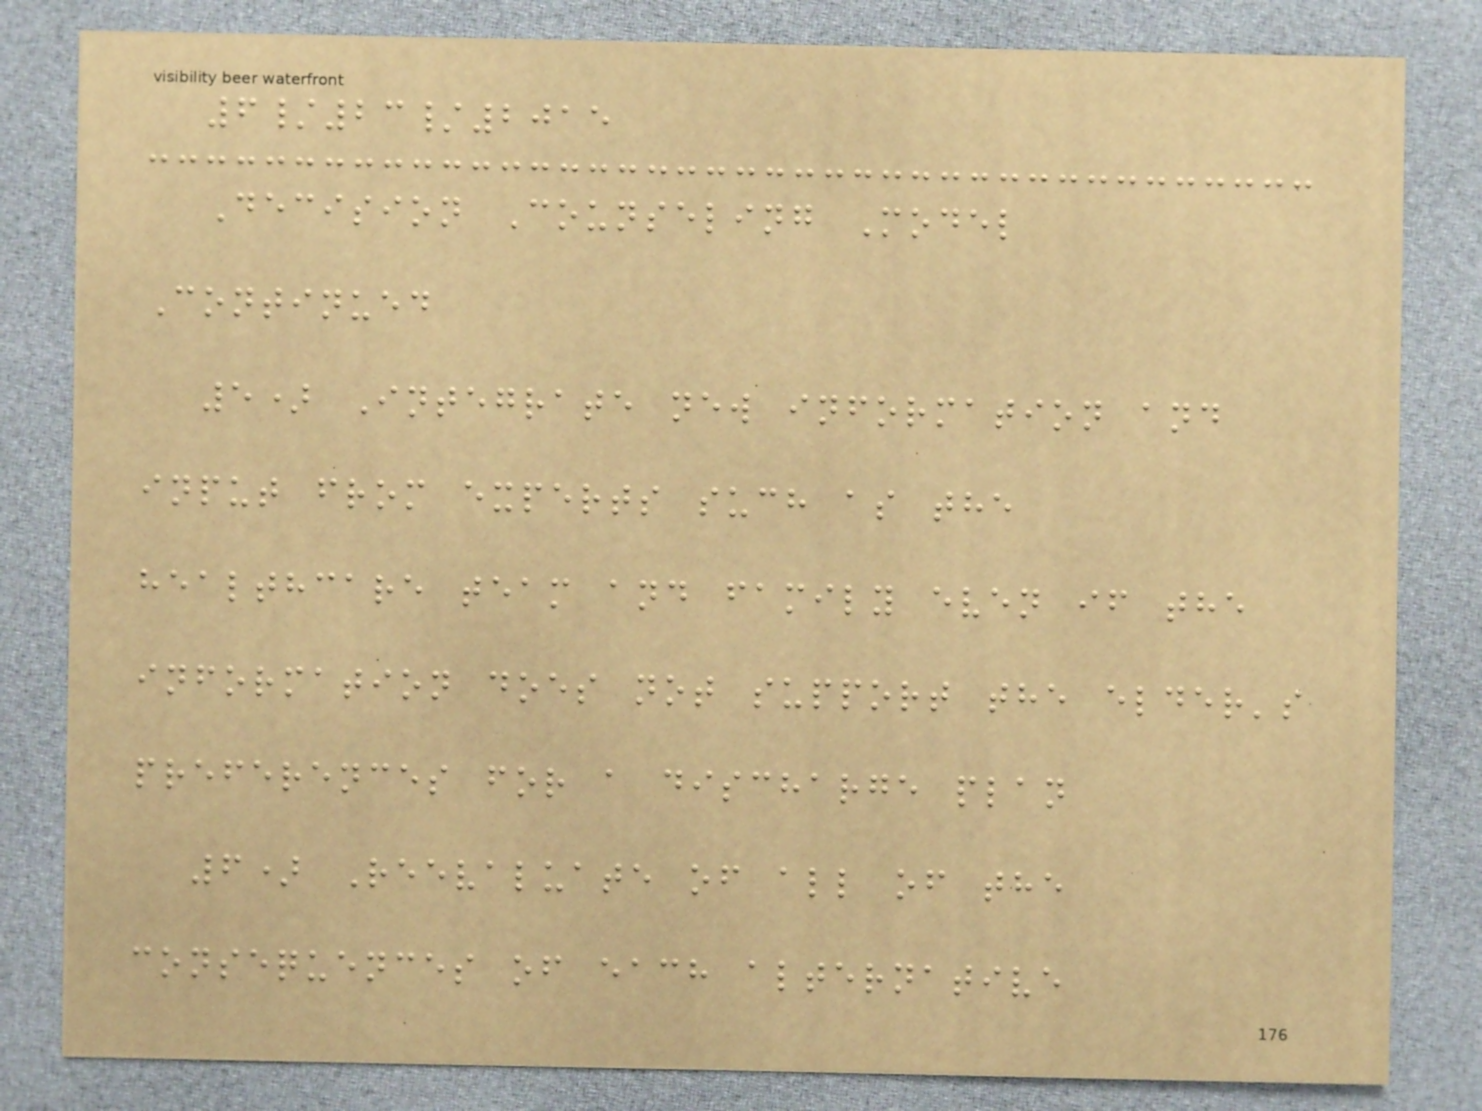6/23/2015
Decision Counseling Model
Continued
5) Integrate new information and
input from experts such as the
healthcare team and family even if the
information does not support the elder's
preferences for a discharge plan
6) Reevaluate of all of the
consequences of each alternative
